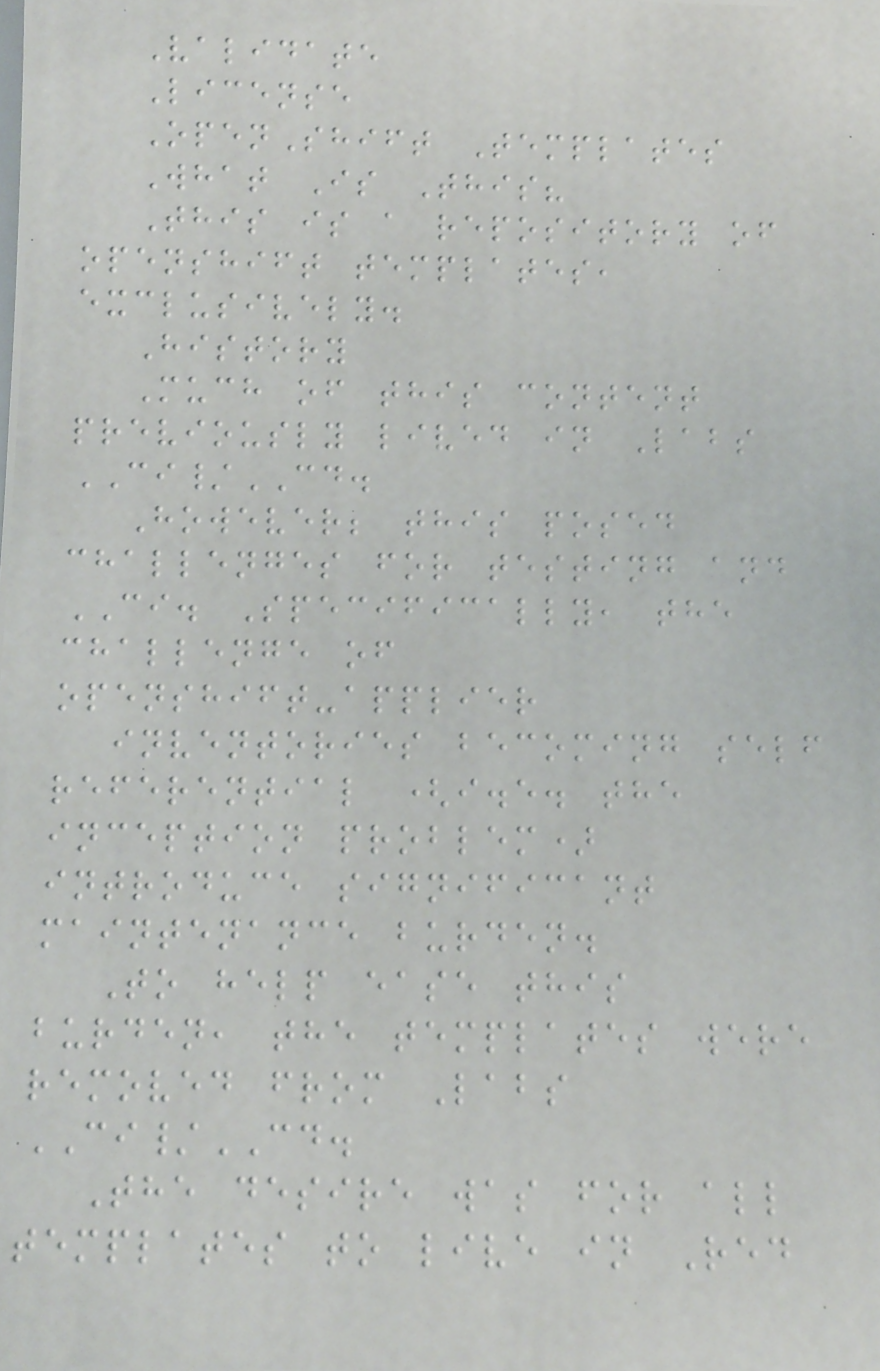Validate
License
OpenShift Templates
What Is This?
This is a repository of
openshift templates,
exclusively.
History
Much of this content
previously lived in Labs
CI/CD.
However; this posed
challenges for testing and
CI. Specifically, the
challenge of
openshift-applier
inventories becoming self
referential (i.e. the
inception problem)
introduce significant
maintenance burden.
To help ease this
burden, the templates were
removed from Labs
CI/CD.
The desire was for all
templates to live in Red
